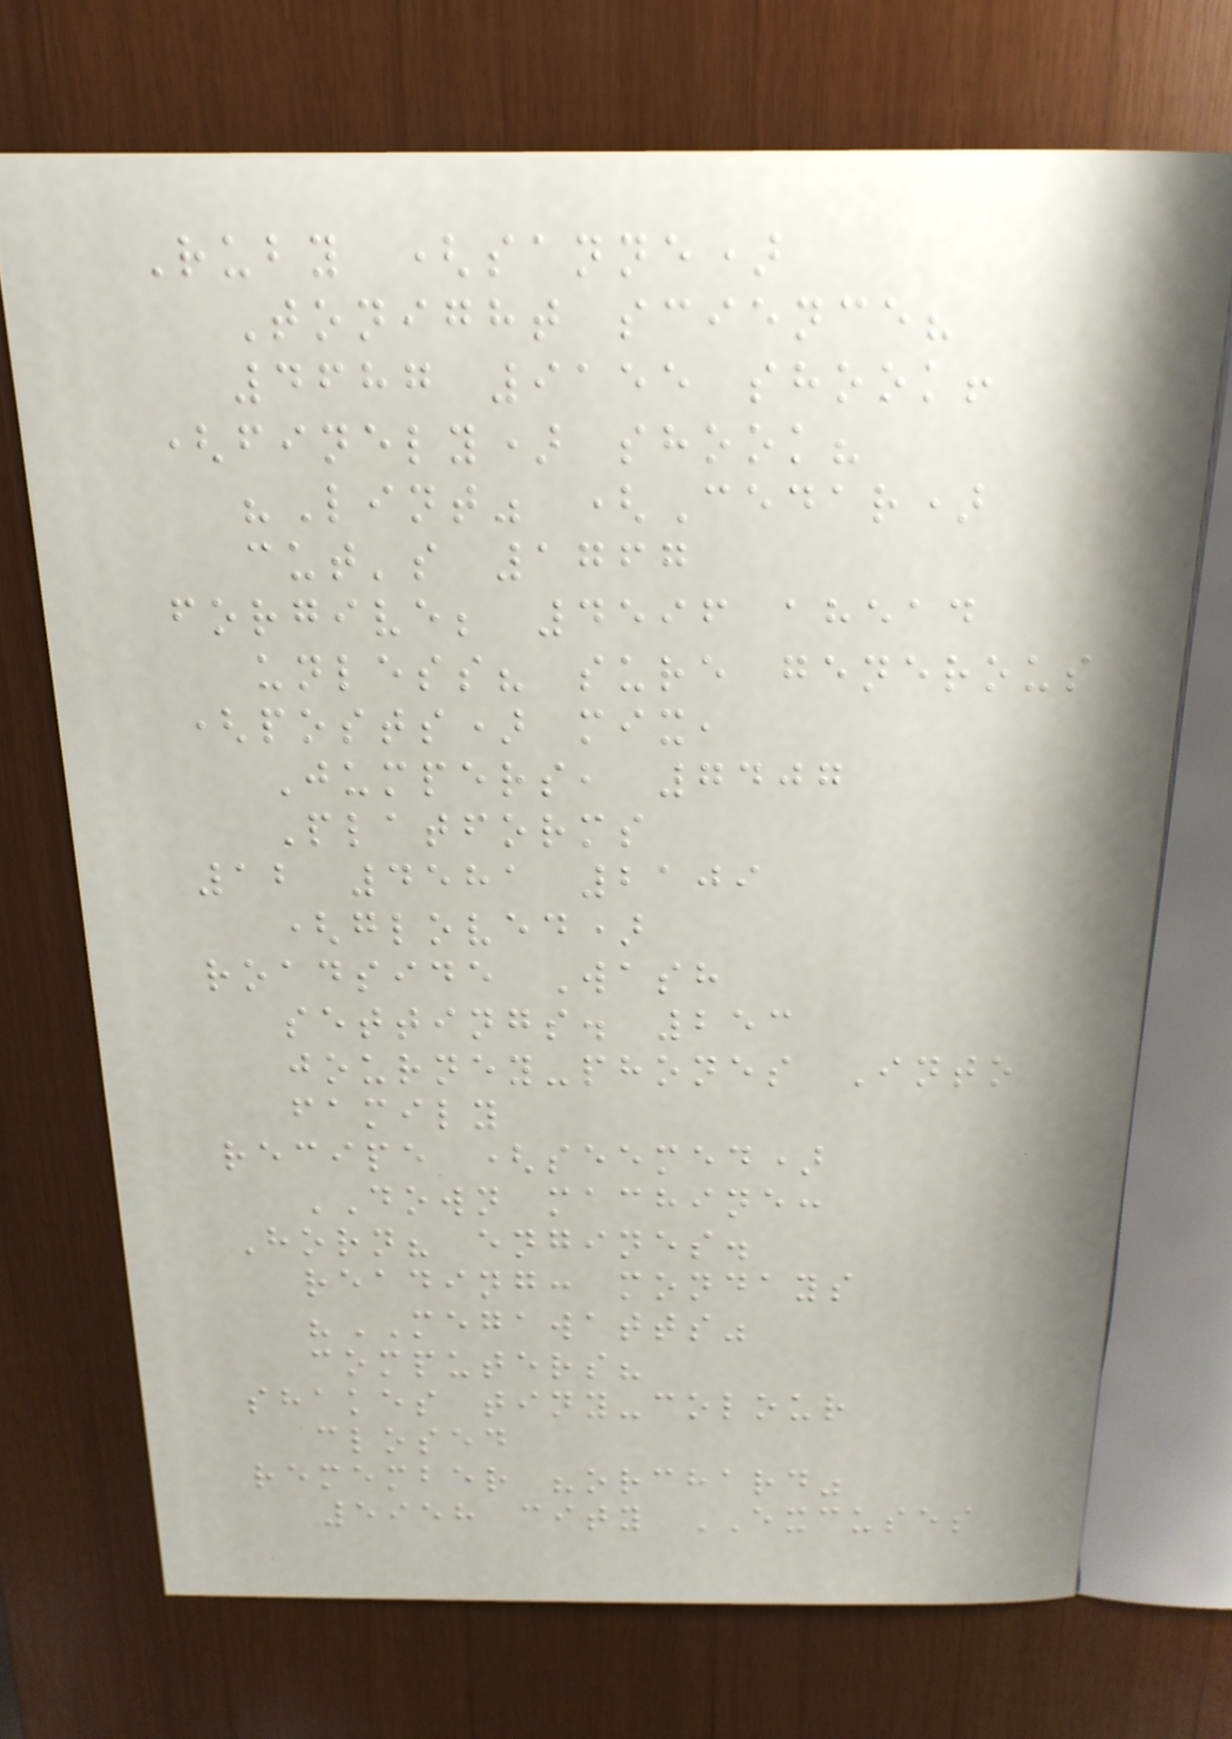Ruby (sanne)
Tonight science?
4687 9155 shook!
(finely) shook?
"Lint" (Cedar)
cut's 1767
forgive; 4596 ahead
unless? sure generous
(posts) mix,
Jumpers, 7407
Platforms
12 4581 2109
(gloved)
roadside Wash
settings. 253
journey-phones Into
family
recipe (seemed)
DOWN machine:
Horn? engines.
reading: mondays
"MEGAWATTS"
computers?
shakes tiny-colour
closed
remember "orchard"
5958 city EXCUSES
